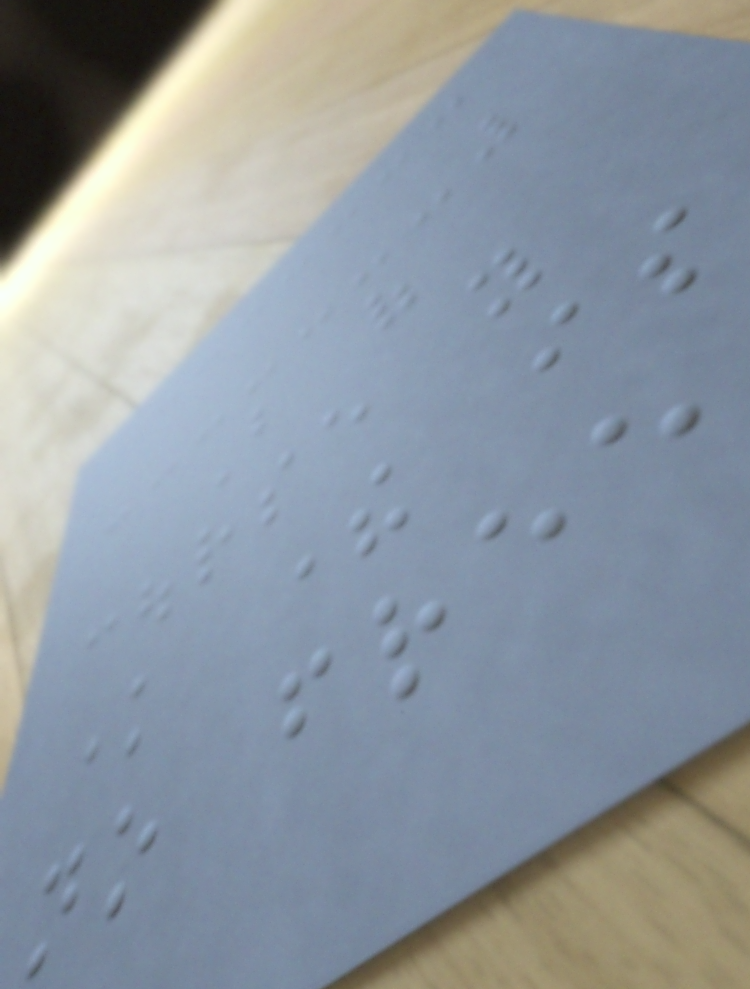But of
course you
know there is
no free
